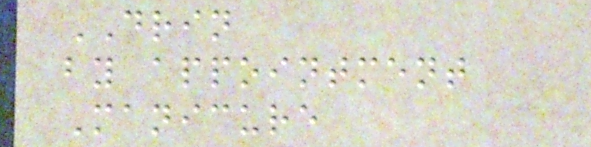DRIN
by appointment
Manicure
